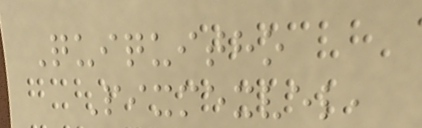Quiquitho
Pixmexvel,
